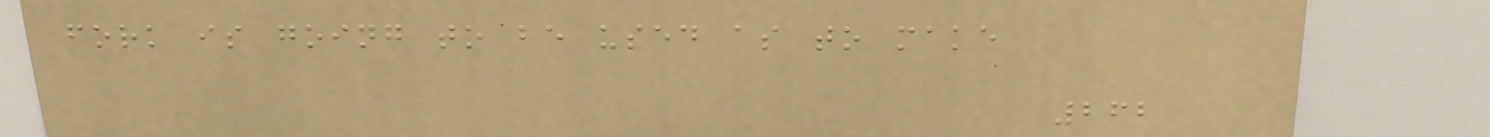fork is going to be used as to make
262
